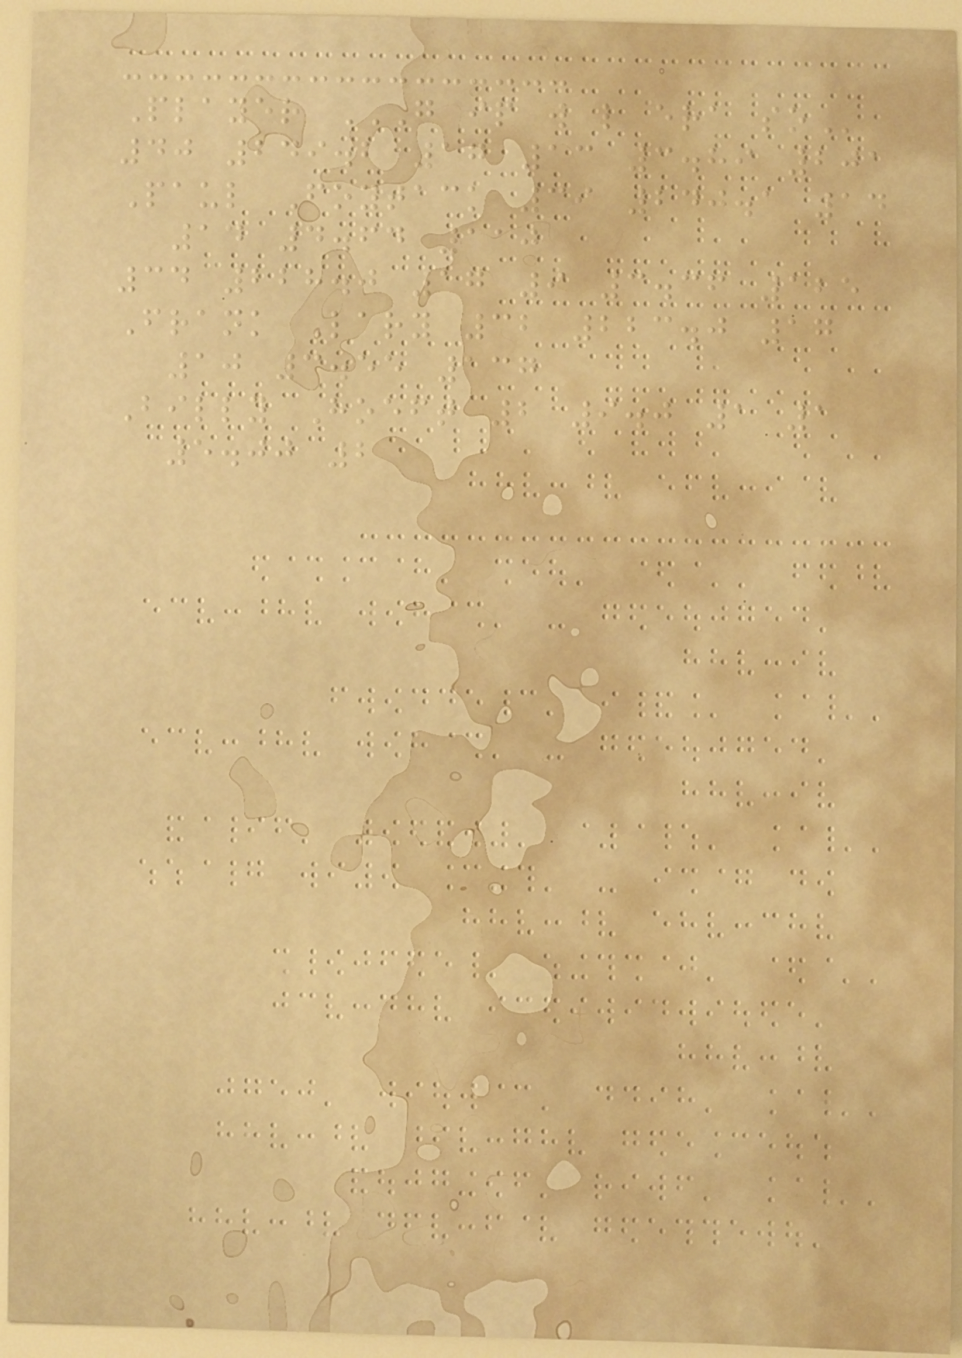Player G IP W L ERA SO
40 249.2 17 13 3.89 201
Paul Foytack 39 240.1 14
14 4.64 110
34 228.0 17 9 3.36 125
Frank Lary 32 223.0 17
10 3.55 137
Billy Hoeft 2 9.0 1 1
5.00 2
